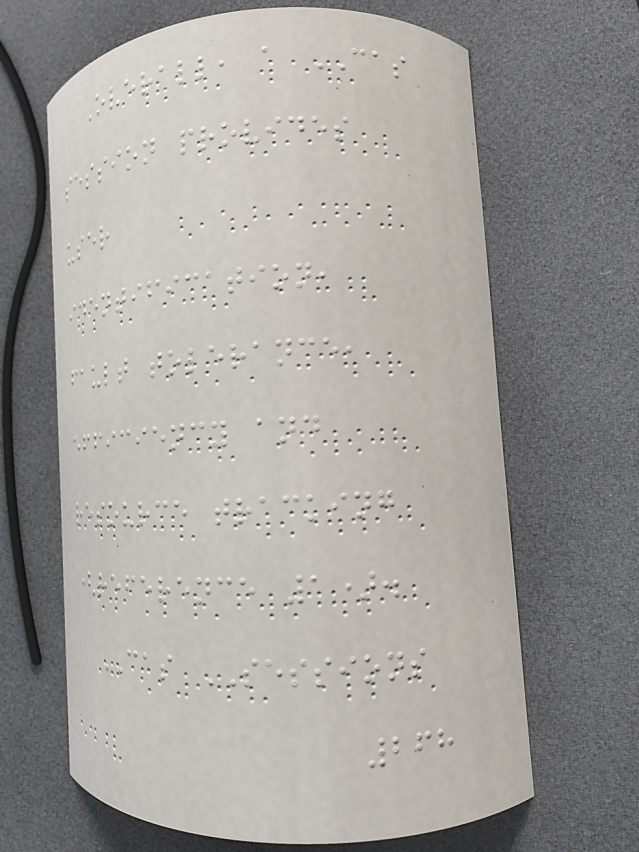Overall, a CAS
session provides
user
identification,
fault tolerance,
efficiency and
resource tracking
(reference 1).
CAS SESSIONS
268
